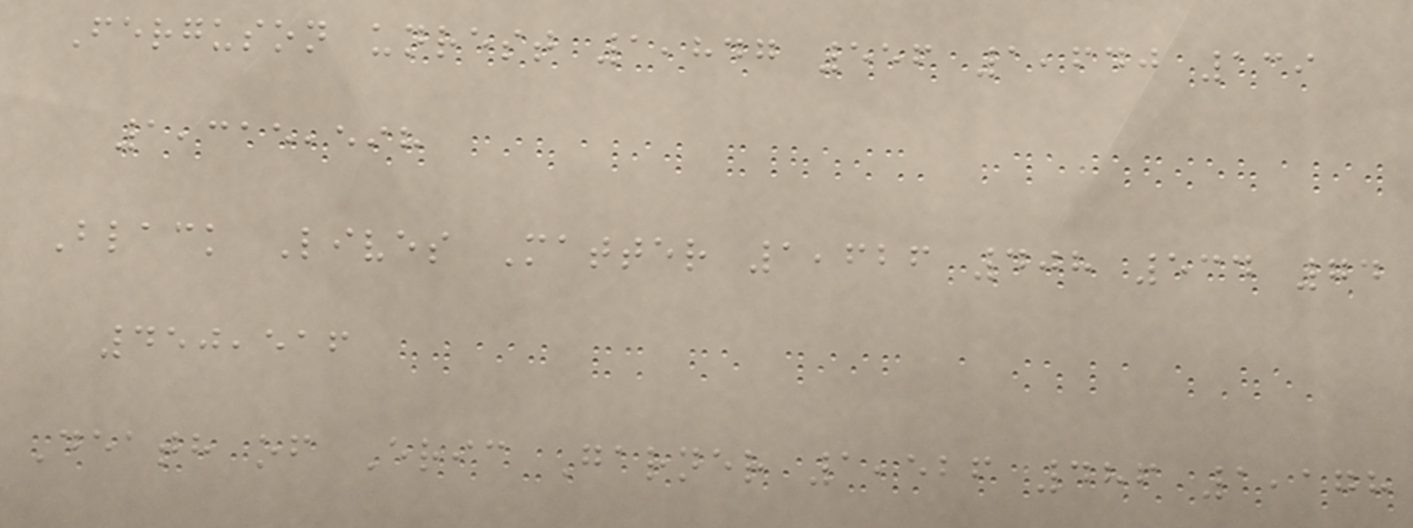Ferguson unrest 1,847 556 1,640 139
1,315,598
Black Lives Matter 1,626 408 534 74
450,516
Death of Eric Garner 1,526 486 1,178
